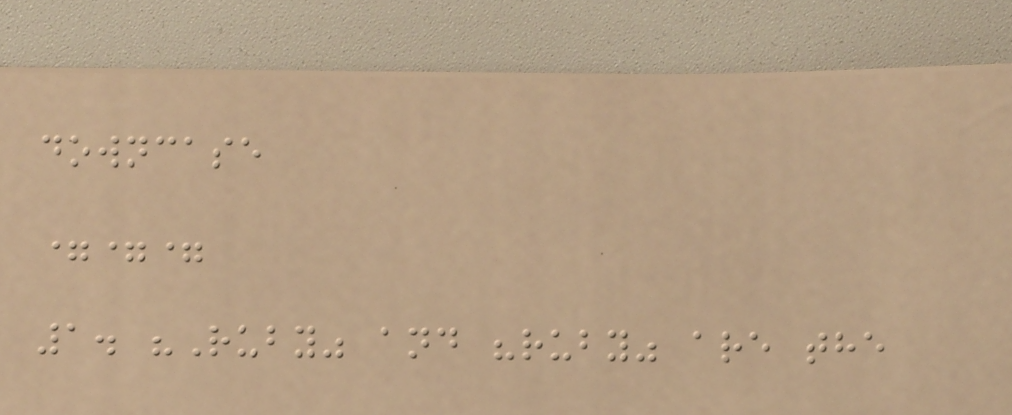downcase
===
1. "Ruby" and "ruby" are the
